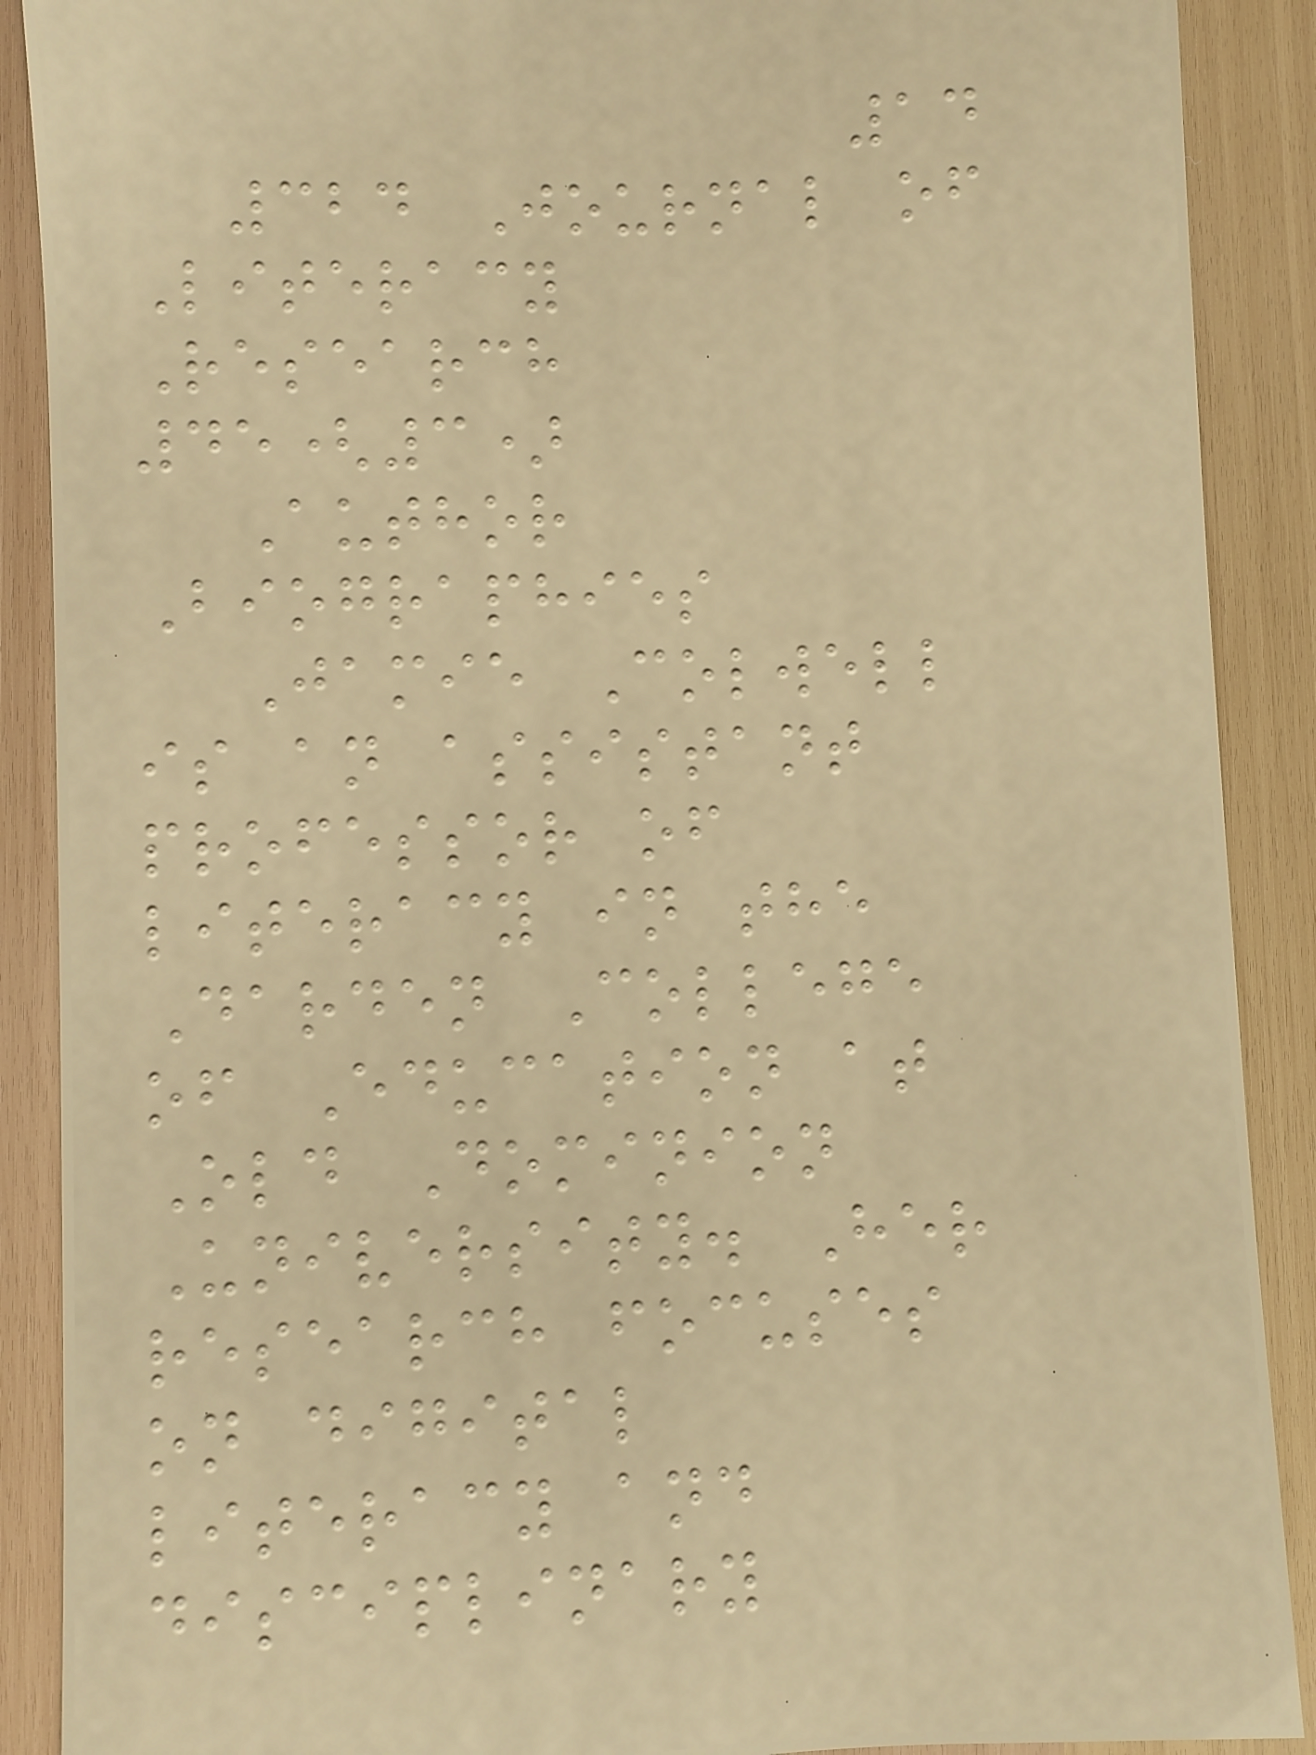14
324 Journal of
Literacy
Research
45(3)
Author
Biographies
Jamie Colwell
is an assistant
professor of
literacy in the
Darden College
of Education at
Old Dominion
University. Her
research focuses
on digital
literacy and
disciplinary
